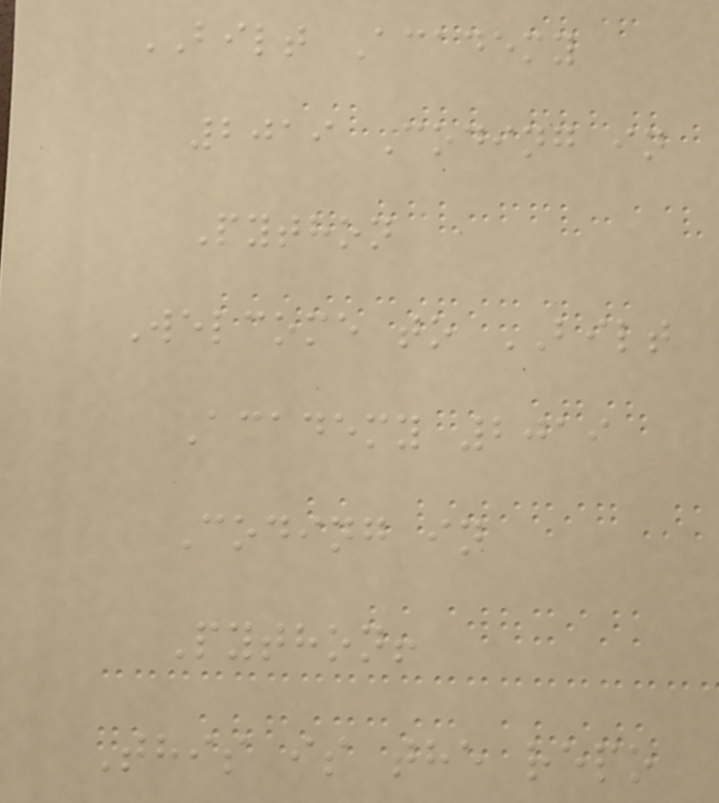BILT Academy
2019 Coding in
Python
Welcome to BILT
Academy 2019
Coding in
Python!
This is the repo
